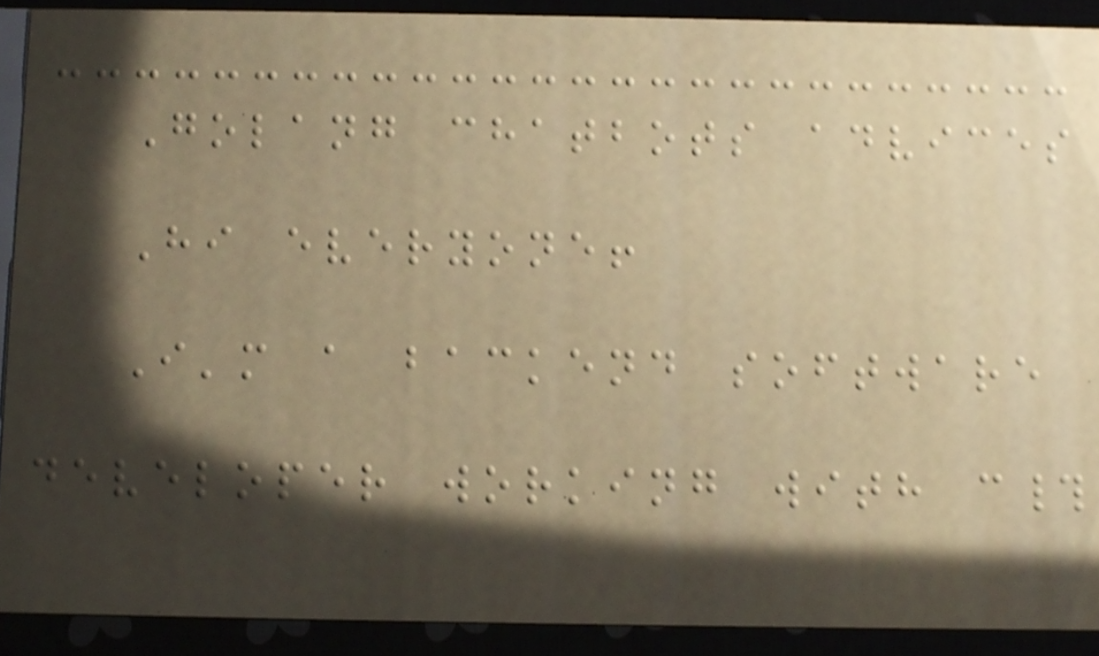Golang chatbots advices
Hi everyone!
I'm a backend software
developer working with c#
